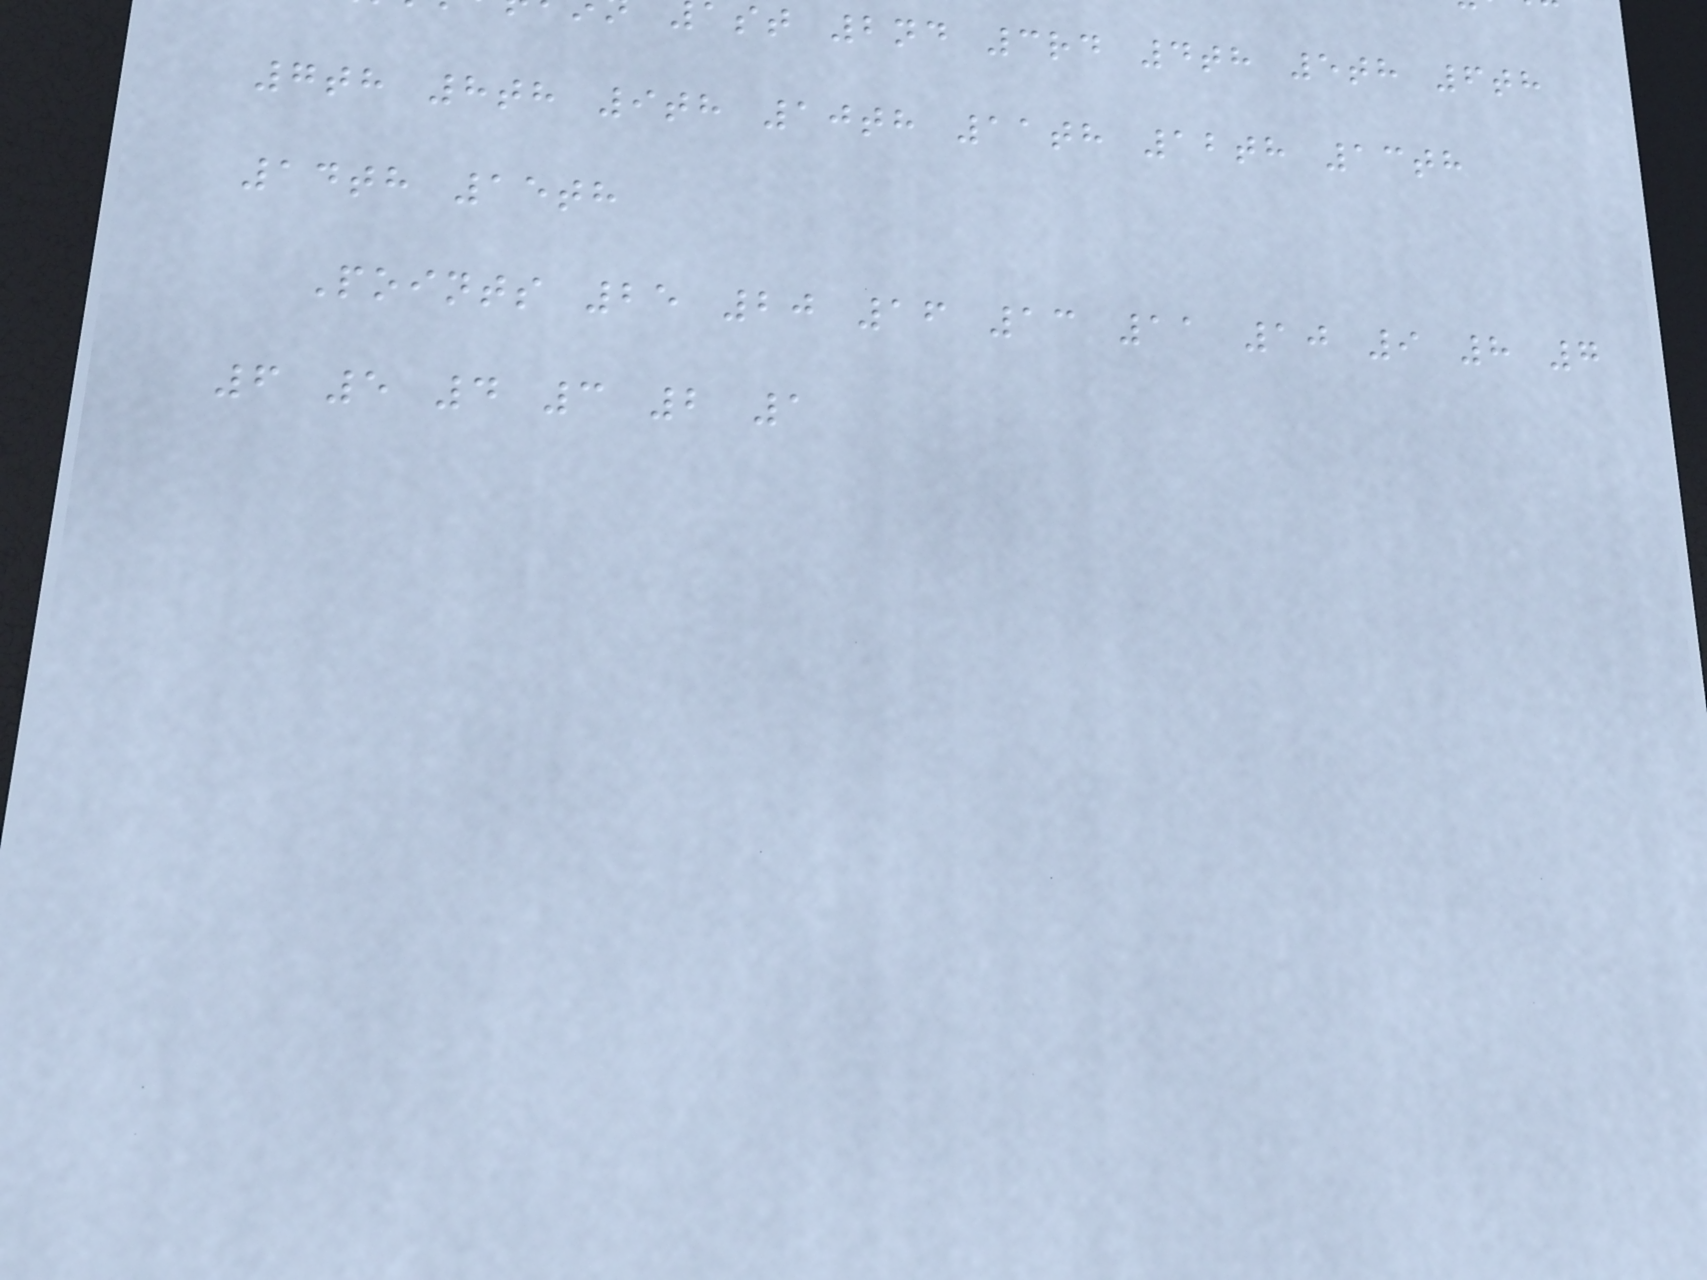ast 2nd 3rd 4th 5th 6th
7th 8th 9th 10th 11th 12th 13th
14th 15th
Points 25 20 16 13 11 10 9 8 7
6 5 4 3 2 1
